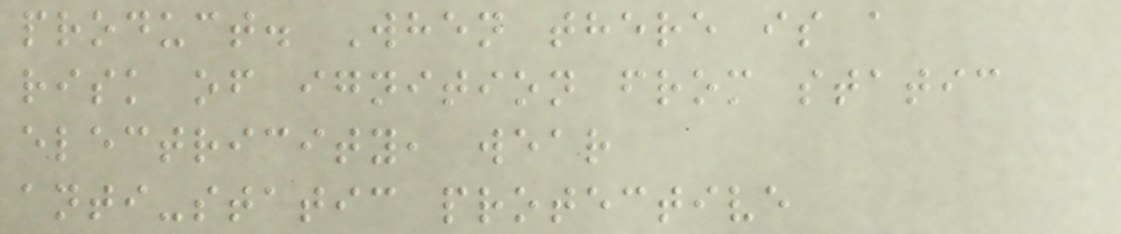product. When there is a
risk of ignition from static
electricity, wear
anti-static protective
